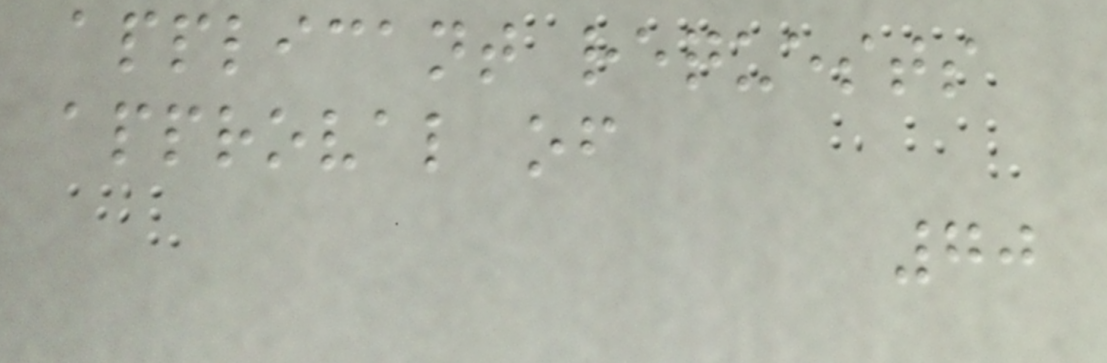applicant requests
approval of
70
